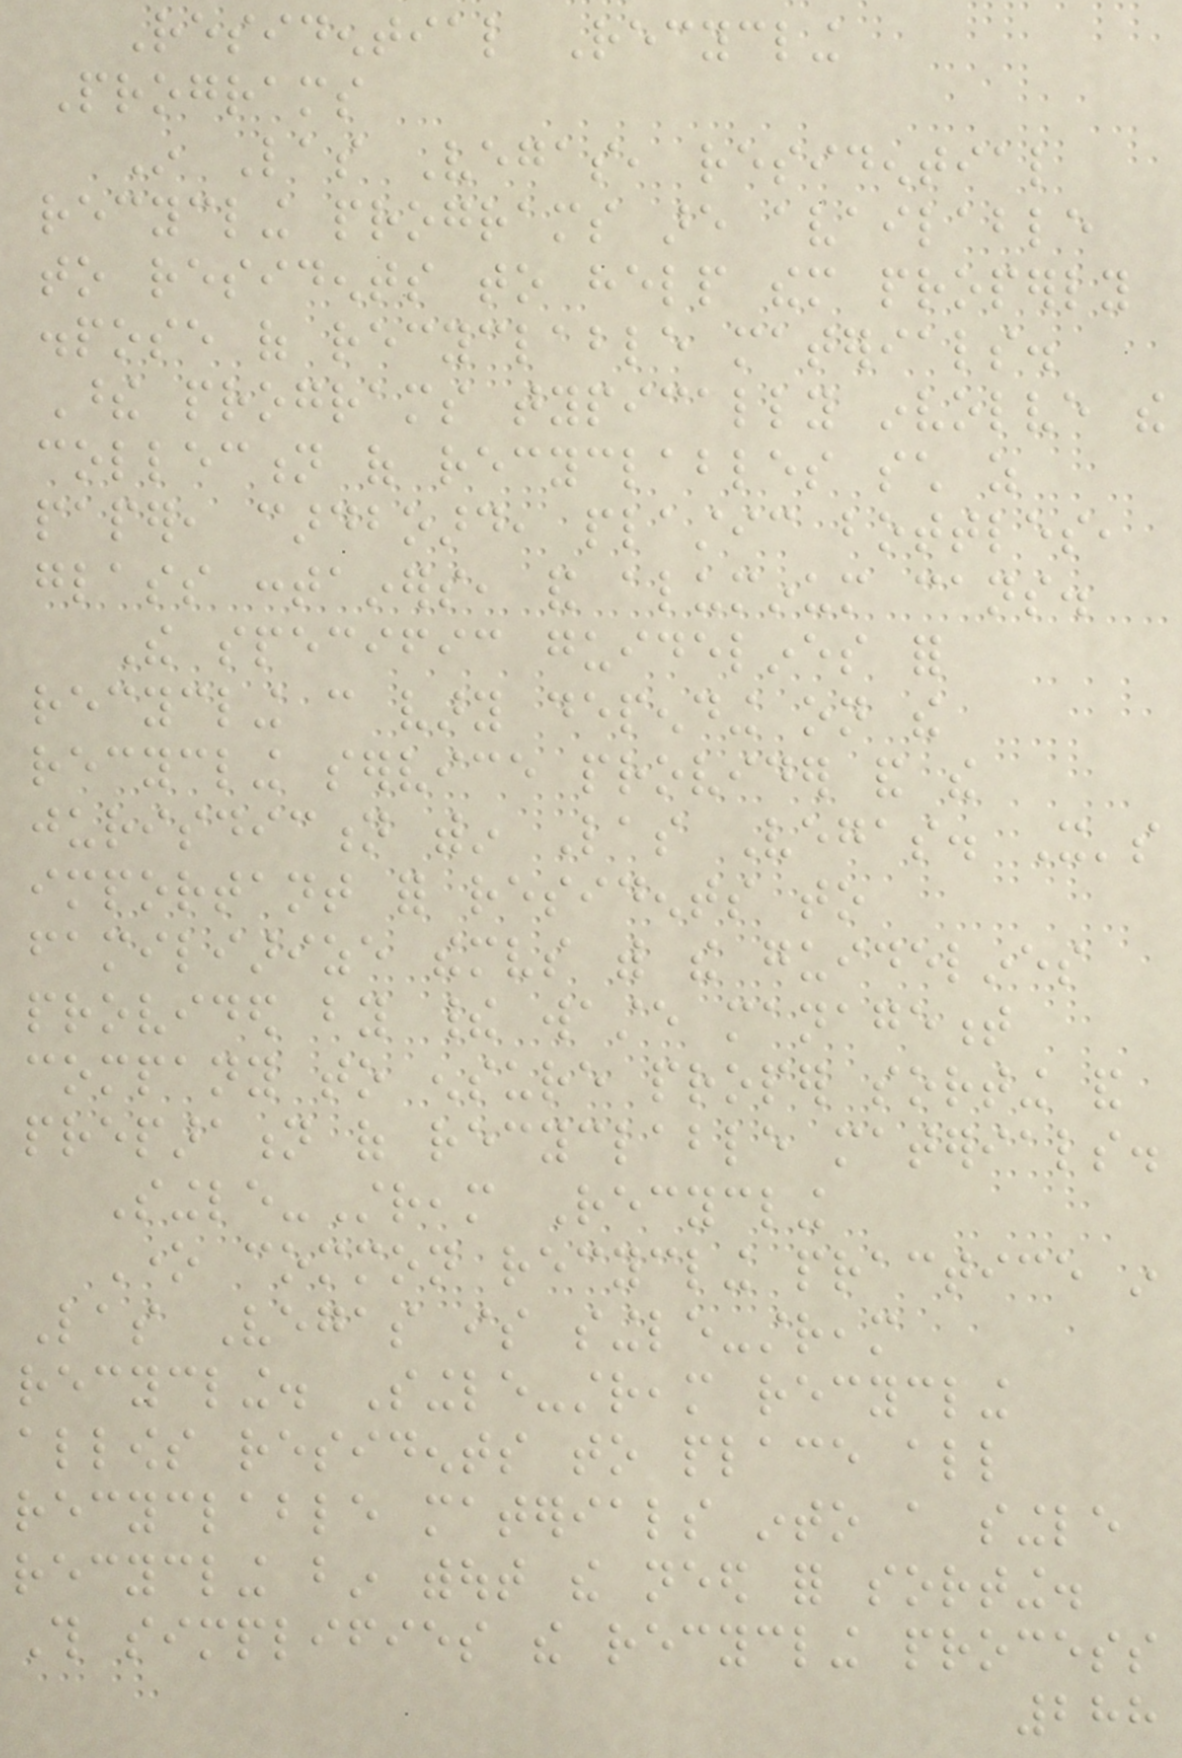Residential Recycling
Programs
In Las Vegas, residential
recycling programs are available
to residents to help them properly
dispose of recyclable materials.
These programs typically involve the
collection of recyclables such as
paper, cardboard, plastic bottles,
glass containers, and aluminum cans.
The specific guidelines for
recycling can vary depending on the
recycling service provider and the
jurisdiction within Las Vegas. It's
important for residents to
familiarize themselves with the guidelines
provided by their waste management
company to ensure proper sorting and
preparation of recyclable materials.
Single-Stream Recycling
One common recycling practice in
Las Vegas is single-stream
recycling. Single-stream recycling
allows residents to place all
recyclable materials into a single
recycling bin without the need for sorting.
This simplifies the recycling process
288
